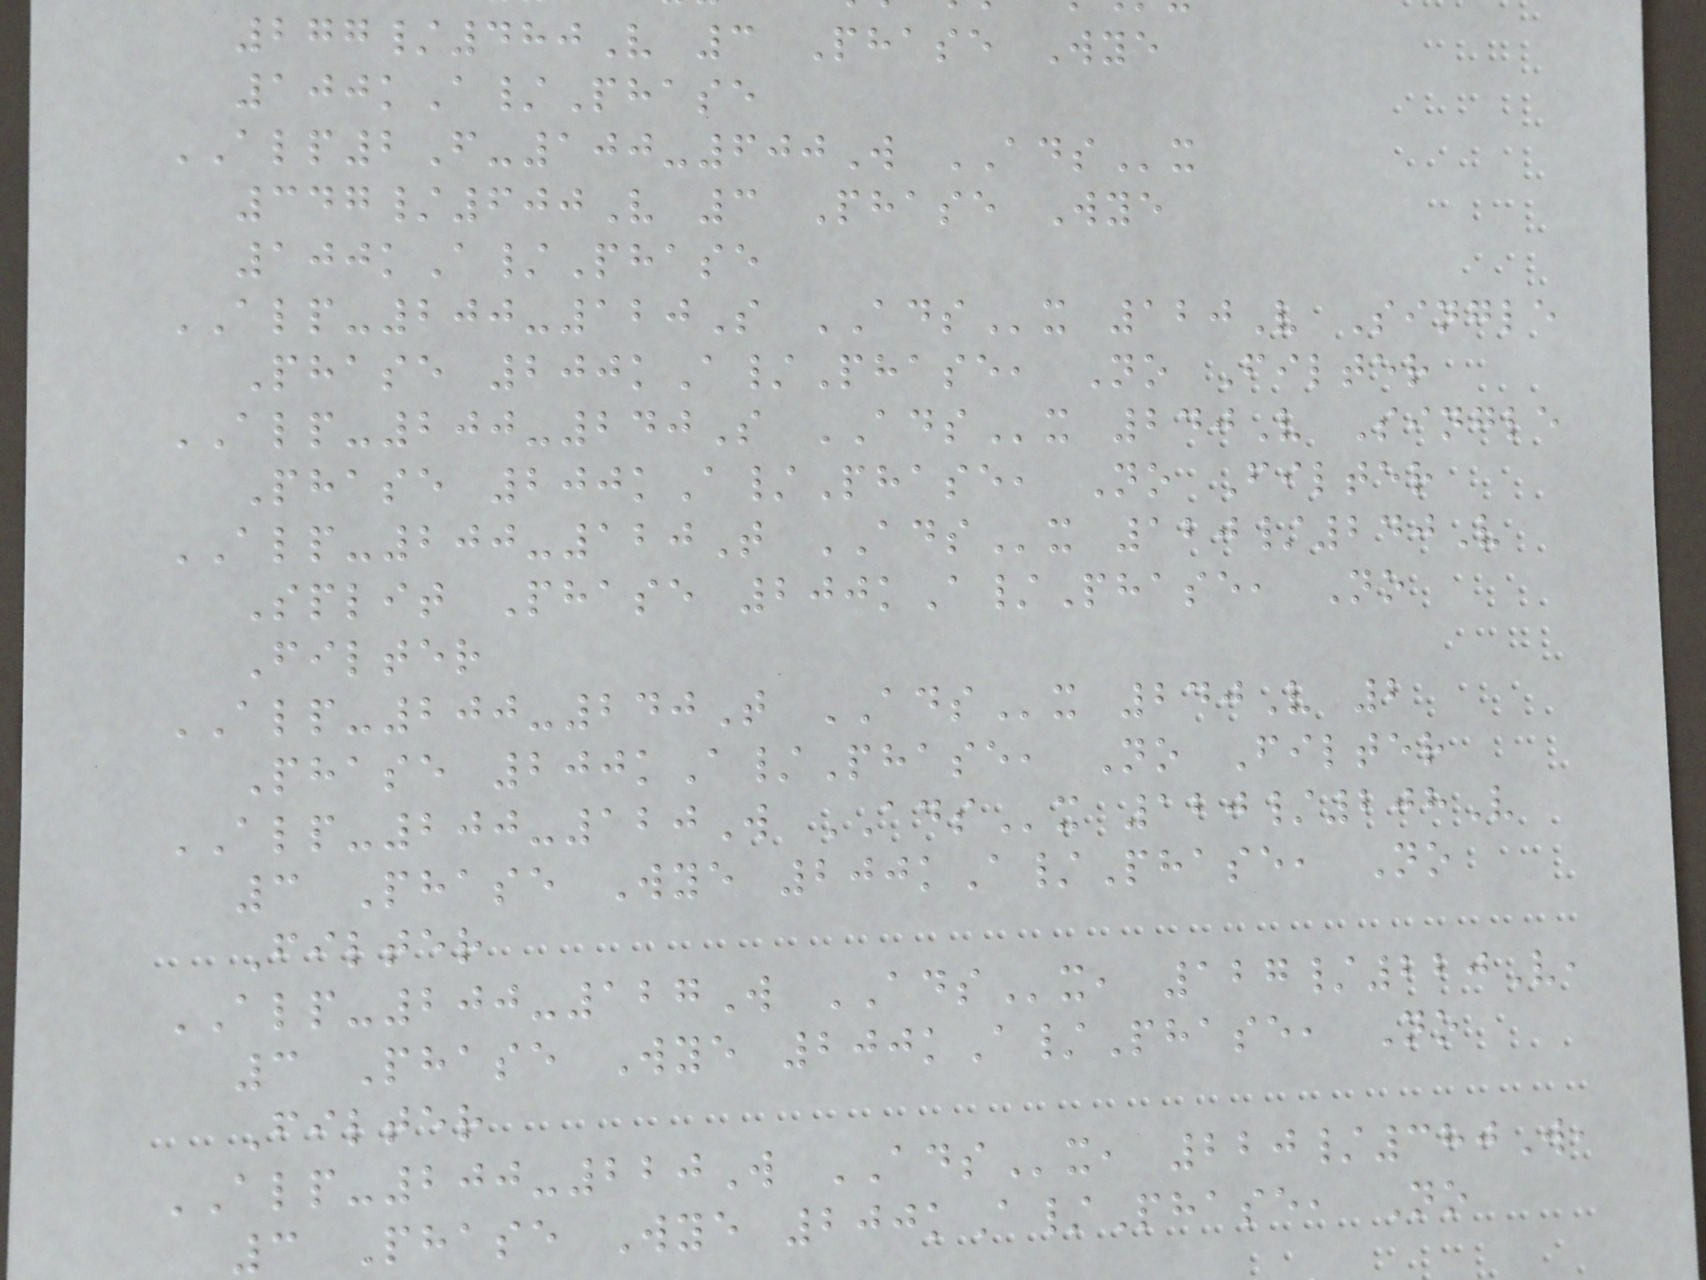277/480V 3 Phase Wye
100kA/Phase
ALP2F-100-600W ADSx
347/600V 3 Phase Wye
100kA/Phase
ALP-200-120S ADSx 120V Single
Phase 200kA/Phase, No Filter
ALP-200-240S ADSx 240V Single
Phase 200kA/Phase, No Filter
ALP-200-120T ADSx 120/240V
Split Phase 200kA/Phase, No
Filter
ALP-200-240T ADSx 240V 2
Phase 200kA/Phase, No Filter
ALP-200-120W ADSx 120/208V
3 Phase Wye 200kA/Phase, No
Filter
ALP-200-127W ADSx, 127/220V,
3 Phase Wye 200kA/Phase, No
Filter
ALP-200-220W ADSx, 220/380W,
3 Phase Wye 200kA/Phase, No
